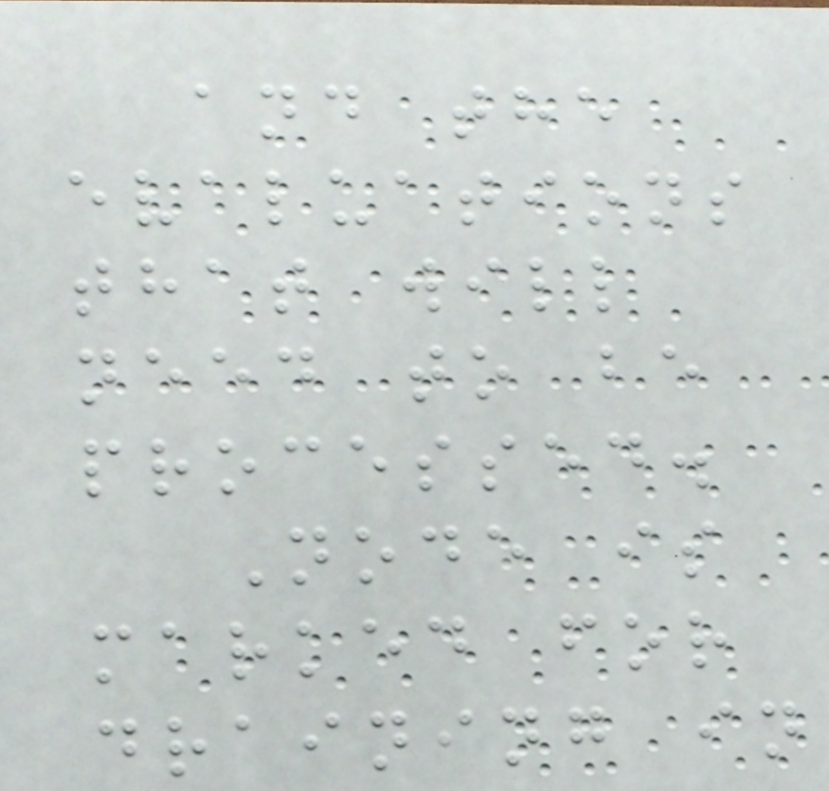and the
evaluations
that will
need to be
processed.
Node is
marked for
draining in
